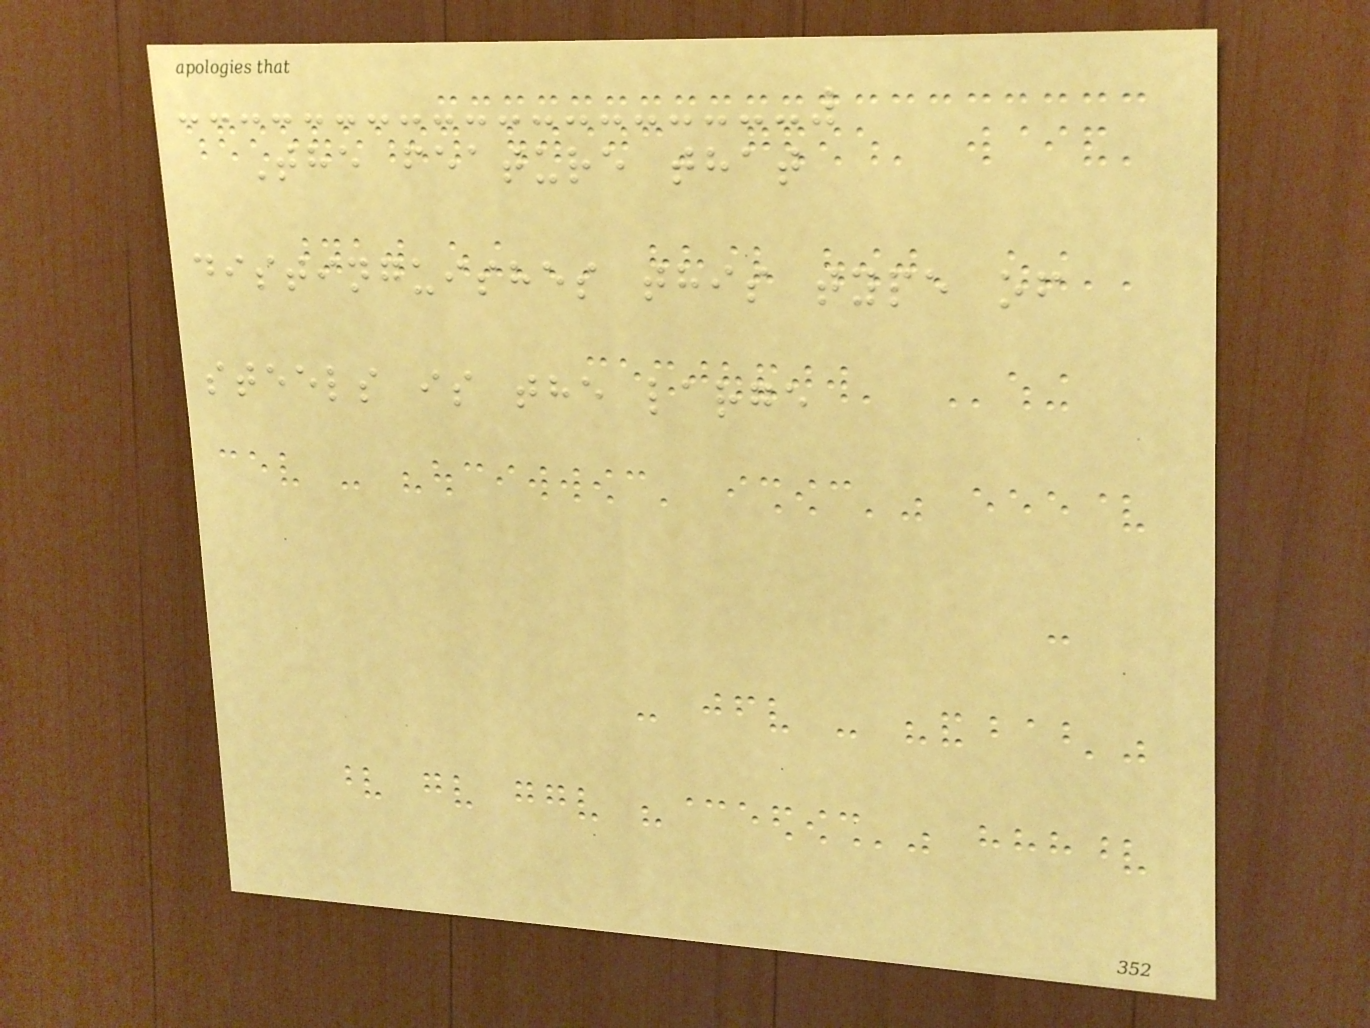The feature that
distinguishes this type of
steels is the large
